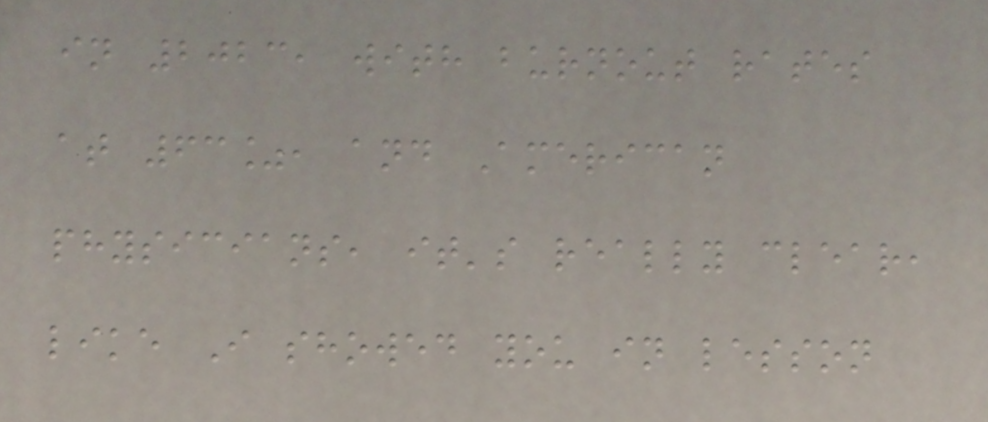in 2023, with burnout rates
at 63%, and American
physicians, it's really clear,
like I showed you in lesson
